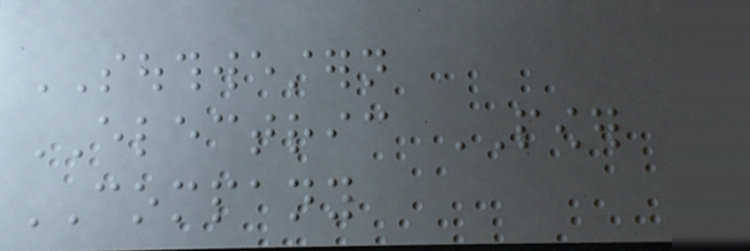SOUTHWESTERN
ELECTRIC POWER
COMPANY
